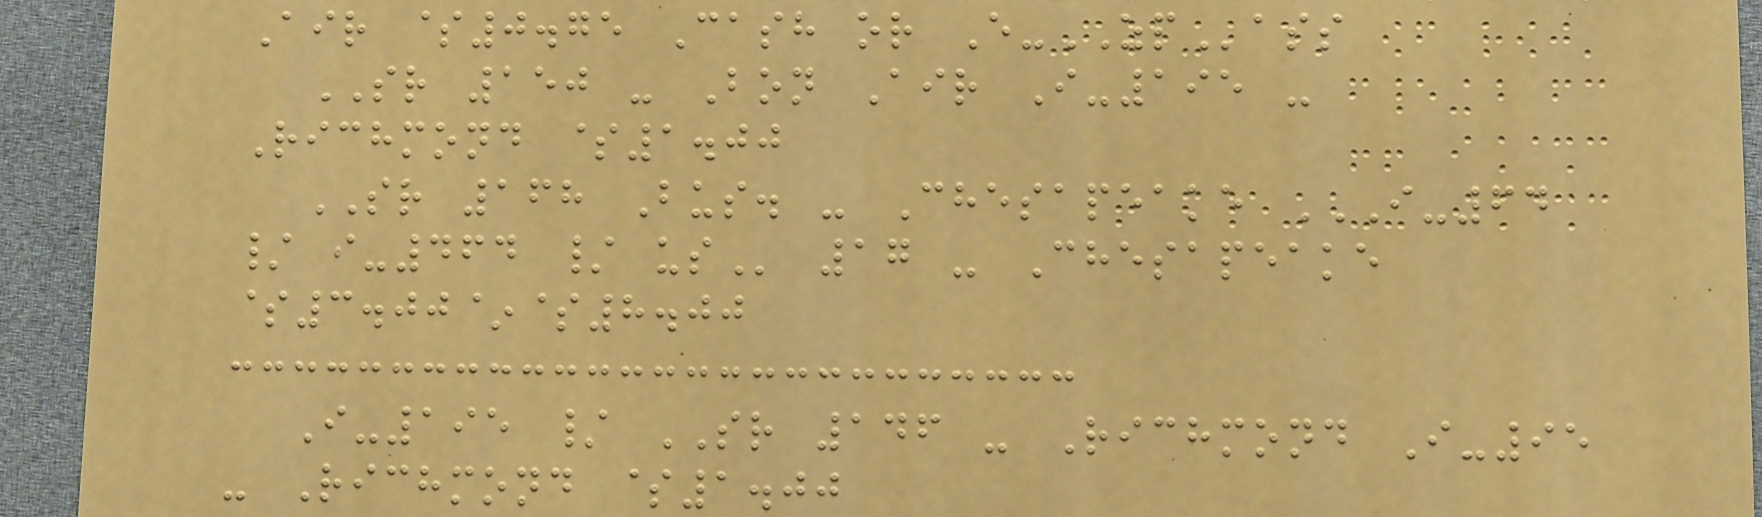Air $0.75 Cash or E-ZPass
SR 150 - Bon Air I-195 -
Richmond $1.00
SR 168 Bus. - Chesapeake I-64
/ I-464 / US 17 - Chesapeake
$3.00~$8.00
I-195 / SR 146 - Richmond I-95
- Richmond $1.00
